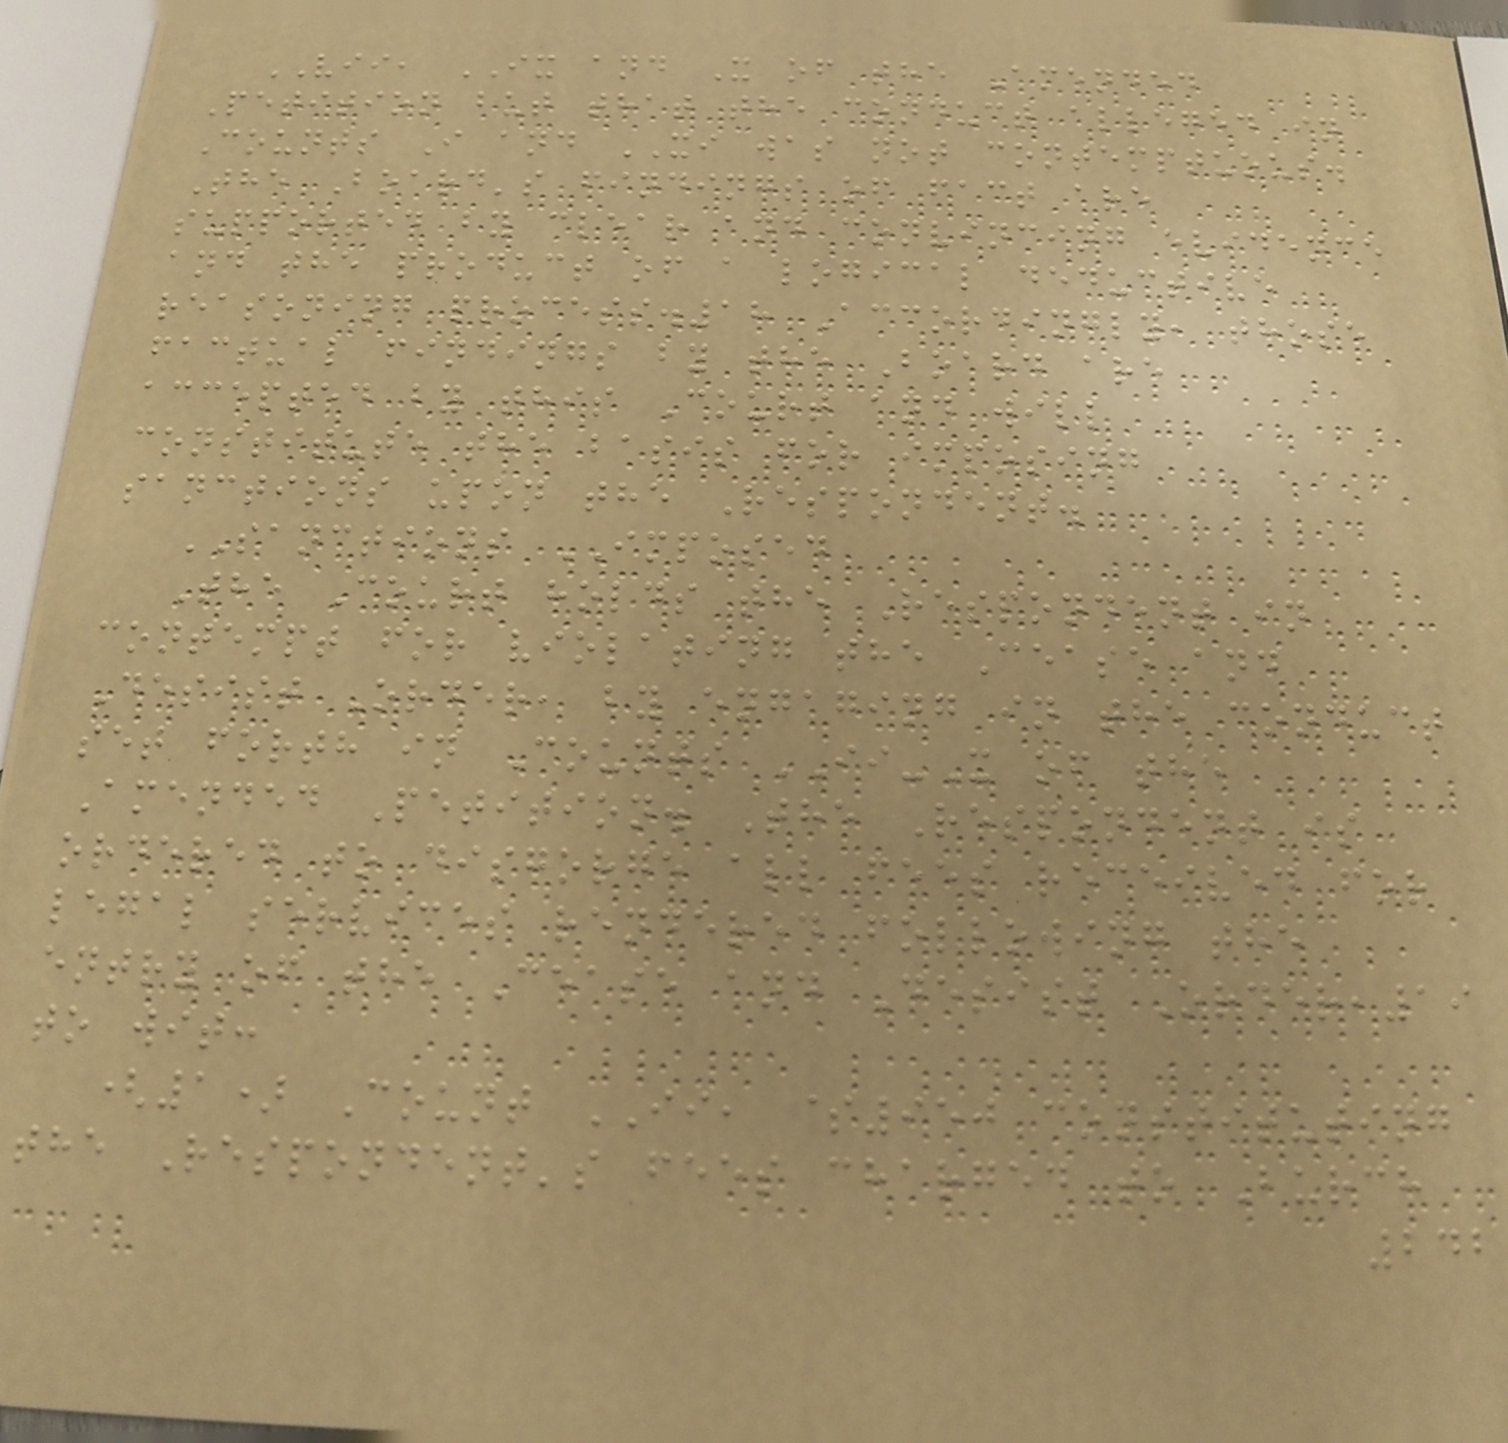VII, IX and X of the Amended
Petition but that the conduct alleged in
Counts I and XI was not contemptuous.
The Board's findings of fact are
supported by clear and convincing evidence
and the product of a logical deductive
reasoning process.18 Accordingly, those
factual findings by the Board are
accepted by this Court and will
constitute the basis for imposing
sanctions upon the Respondent.
SANCTIONS IMPOSED
The Court holds the Respondent in
contempt for violating the Cease and
Desist Order, by engaging in the conduct
set forth in Counts II-X of the
Amended Petition. The Respondent is
ordered to disgorge all fees received for
legal services rendered following the
entry of the Cease and Desist Order,19
to wit:
(1) Count II, $950 constituting
the Respondent's fees charged to Burch
242
